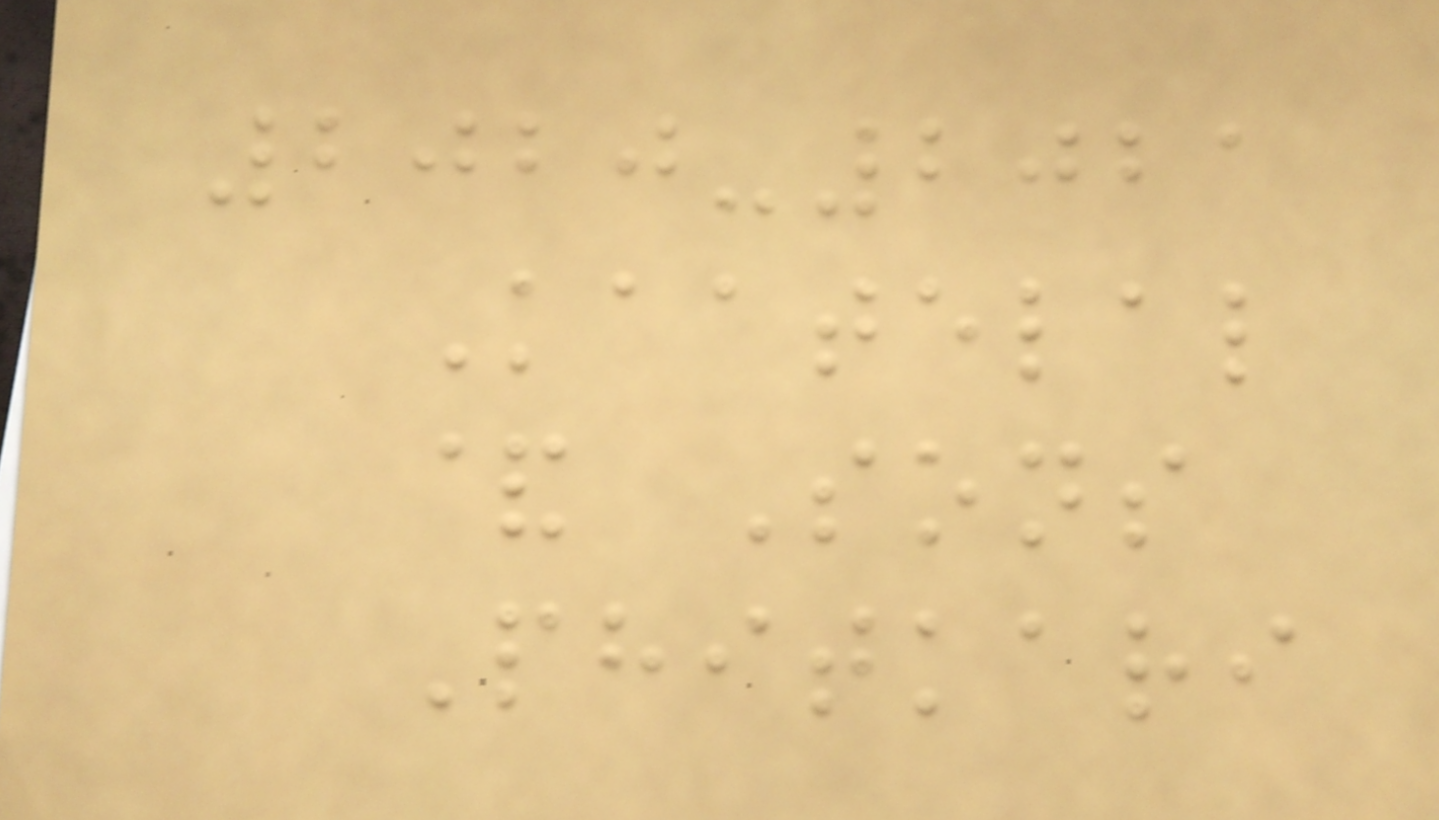2020-2021
Kaatelal
& Sons
Phitkari
